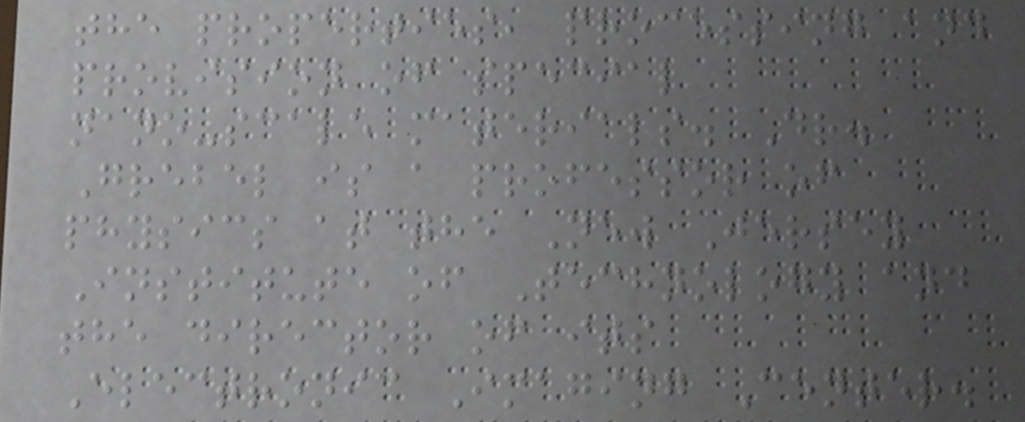the properties, processing and
provision of special
nano-scale materials. Dr.
Grebel is a professor of
physics at the New Jersey
Institute of Technology and
the director of its
Electronic Imaging Center.
